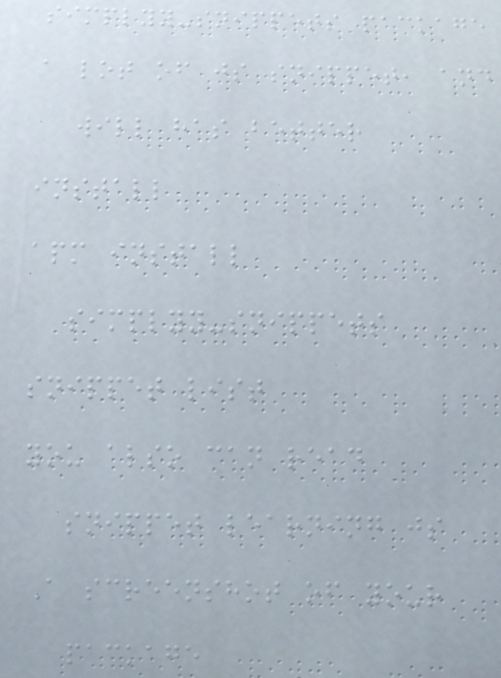simplyy-snippets package
a lot of js snippet, and
will has better
install
apm install
simplyy-snippets
snippet list
you also can read
snippet learning js
A screenshot of your
package
